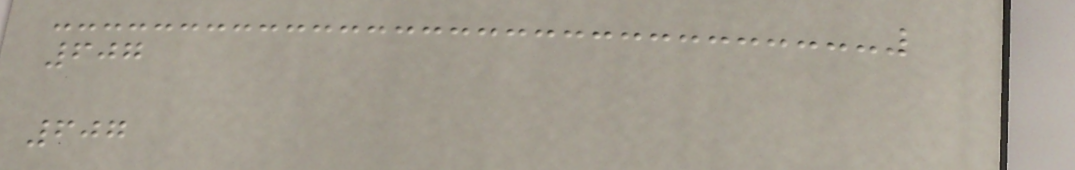607
607
